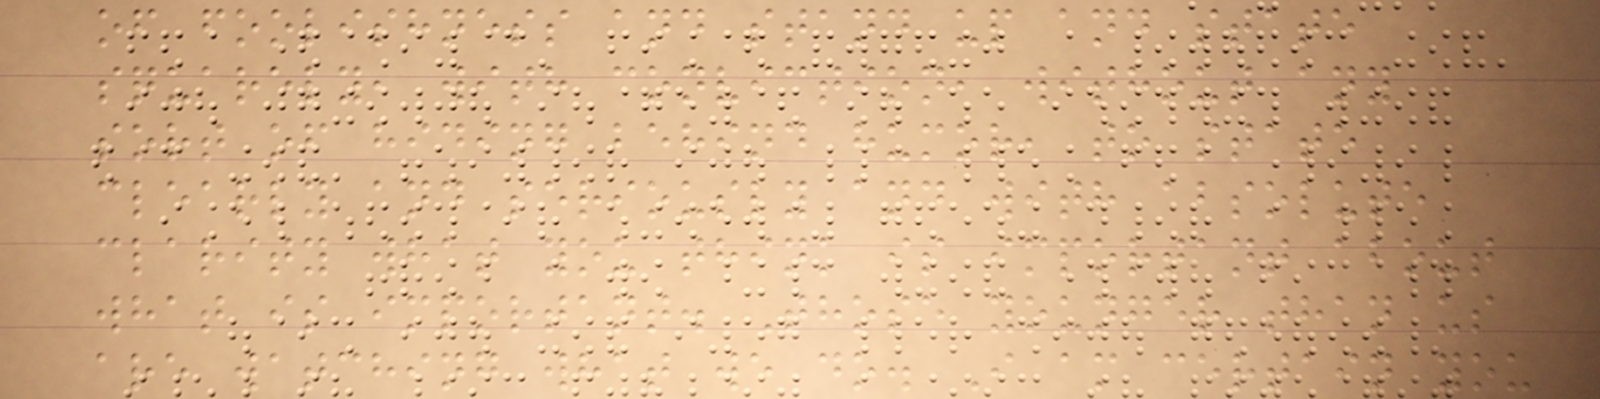of foolishness and stand up and state
squarely, with conviction, without any
sort of hiding behind humor, to state
clearly and seriously and with absolute
clarity what you think is important about
what is important. Those younger than us
are watching what we do. I am certain you
